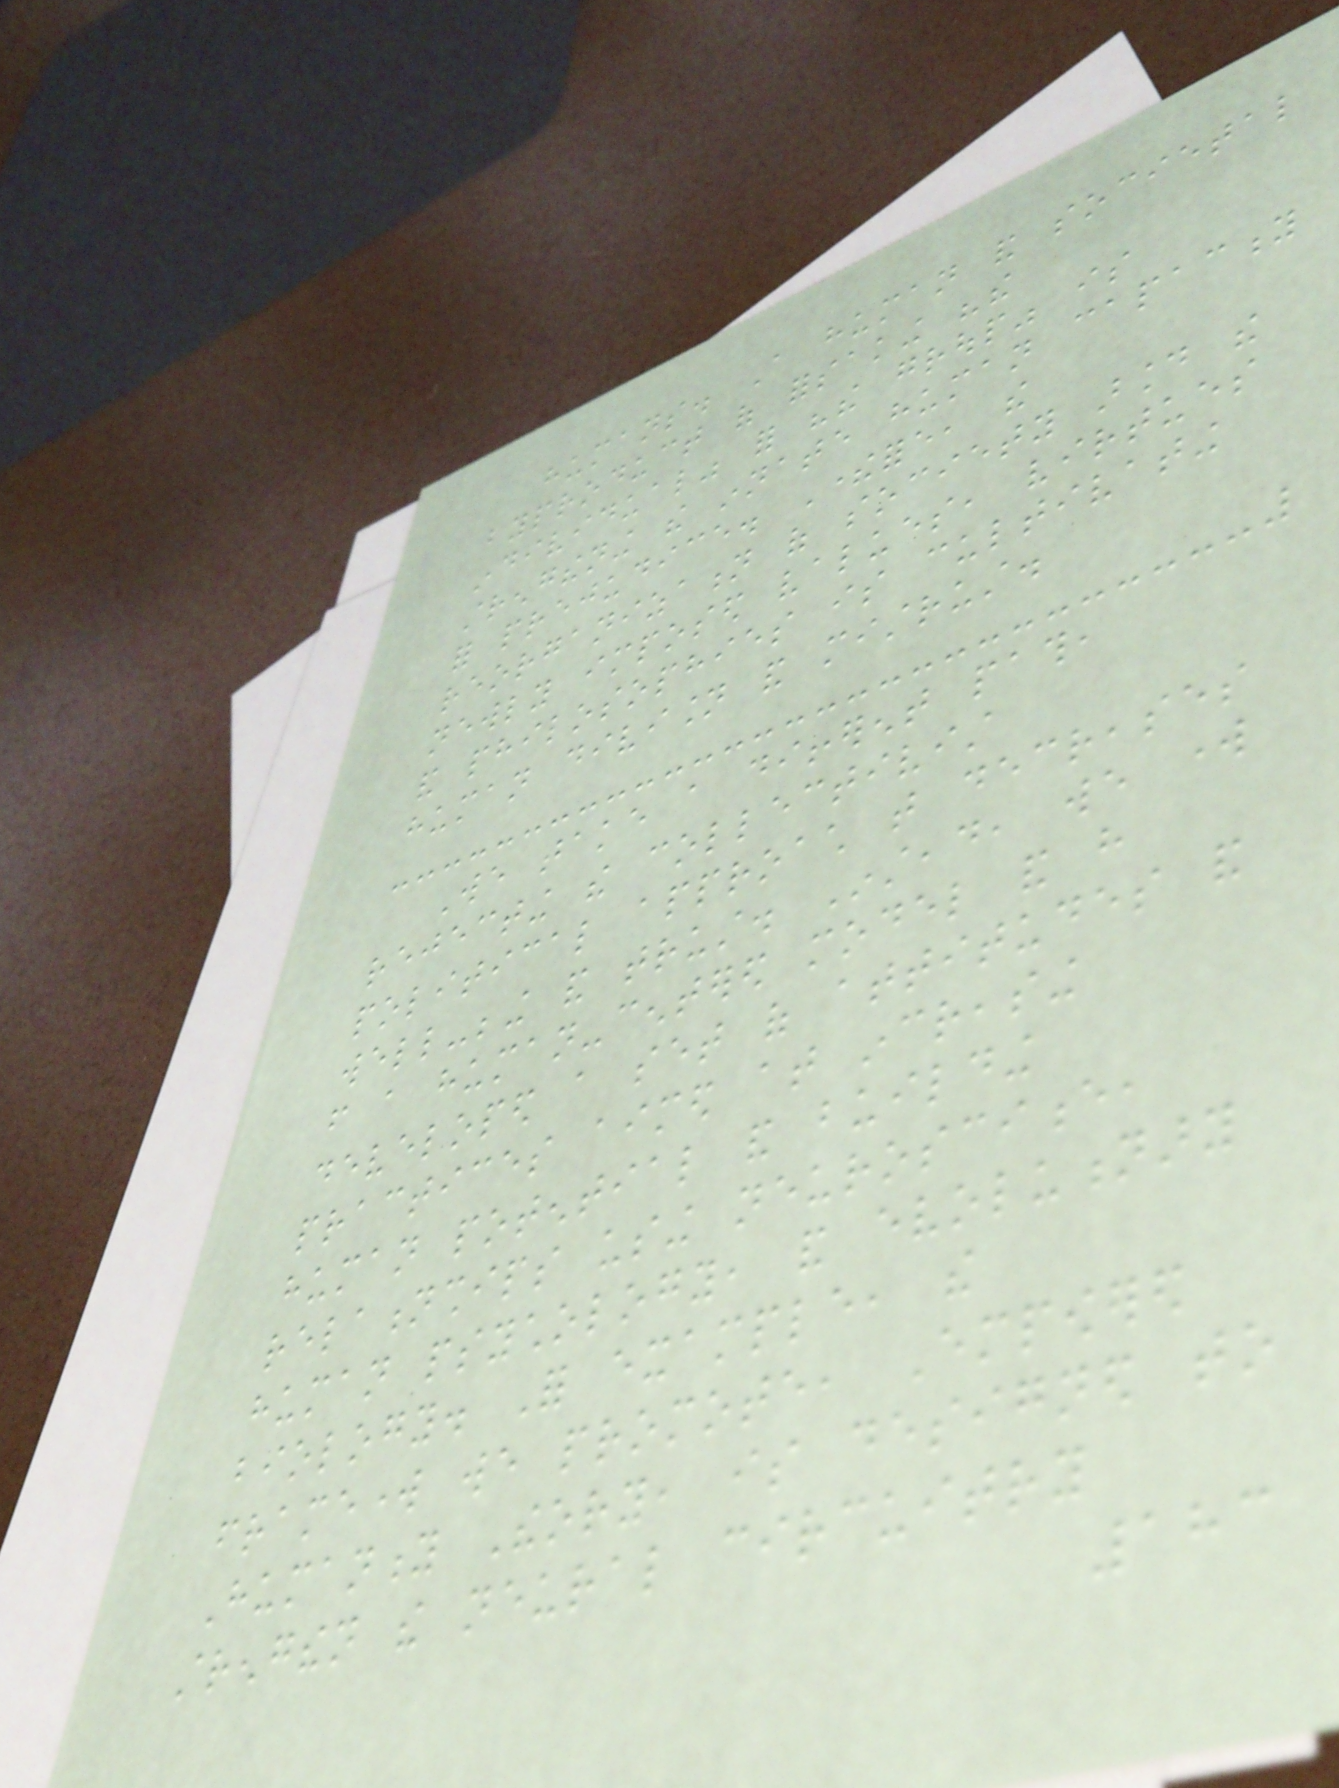humans. A human and societal
byproduct of forsaking "the
individual" for "the group" is
strengthening the innate human capacity
for prejudice. Therefore, the
reorganization of society around the
newly imposed values, virtues
and philosophies is cultivating
human division and mistrust.
We take a different path,
rejecting the collectivist
political approach that decreases
well-being and trust. Instead, we work
from a human-centered model and have
developed a set of attitudes and
practices aimed at increasing
human potential and building
relationships using neuroscience,
human psychology, and evolutionary
biology. For example, the
framework we promote, Empowered
Humanity Theory, is designed to
strengthen the neural circuitry
183
